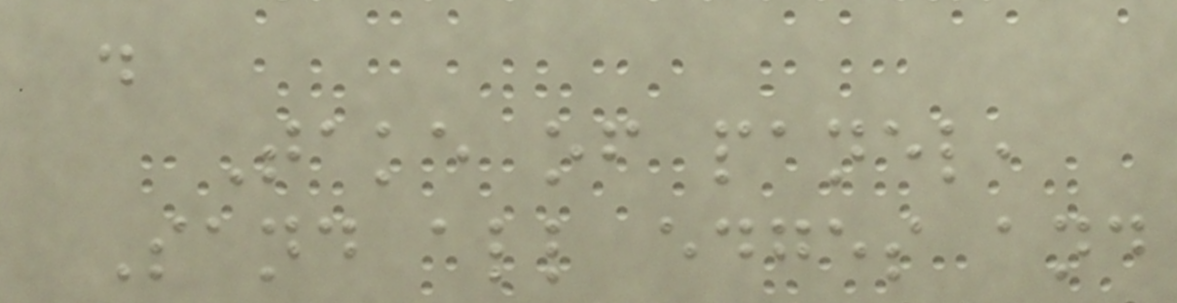.
Take of panel,
Sand all edges and
